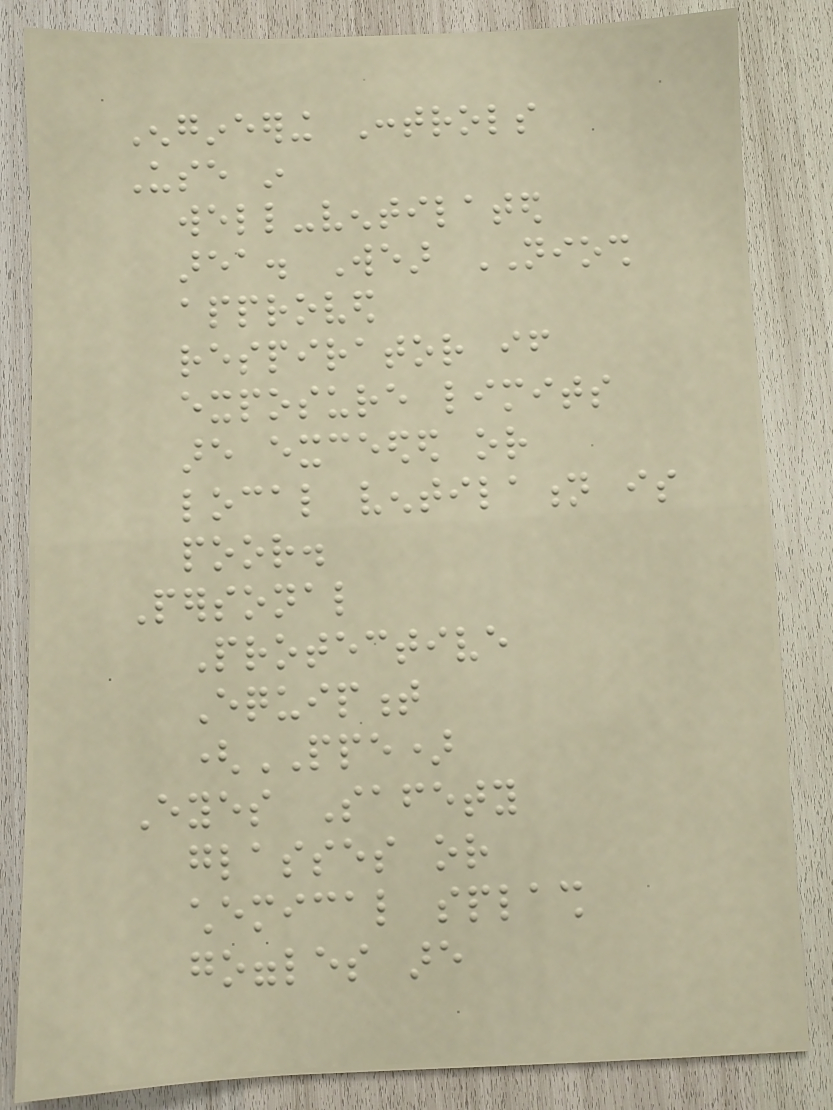Engineering Controls
Use in
well-ventilated
area. Wear NIOSH
approved
respirator if
exposure limits
are exceeded or
local ventilation is
poor.
Personal
Protective
Equipment
(PPE)
Eyes Safety
glasses or
chemical splash
goggles are
